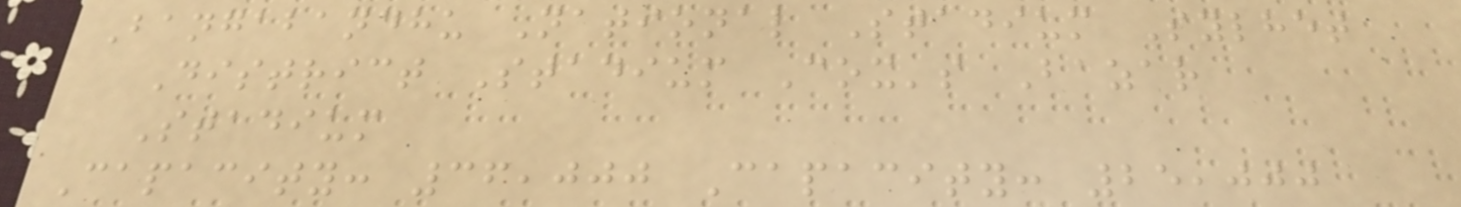Bangabandhu National Stadium Sylhet
District Stadium Cox's Bazar
Stadium
Capacity: 36,000 Capacity: 25,000
